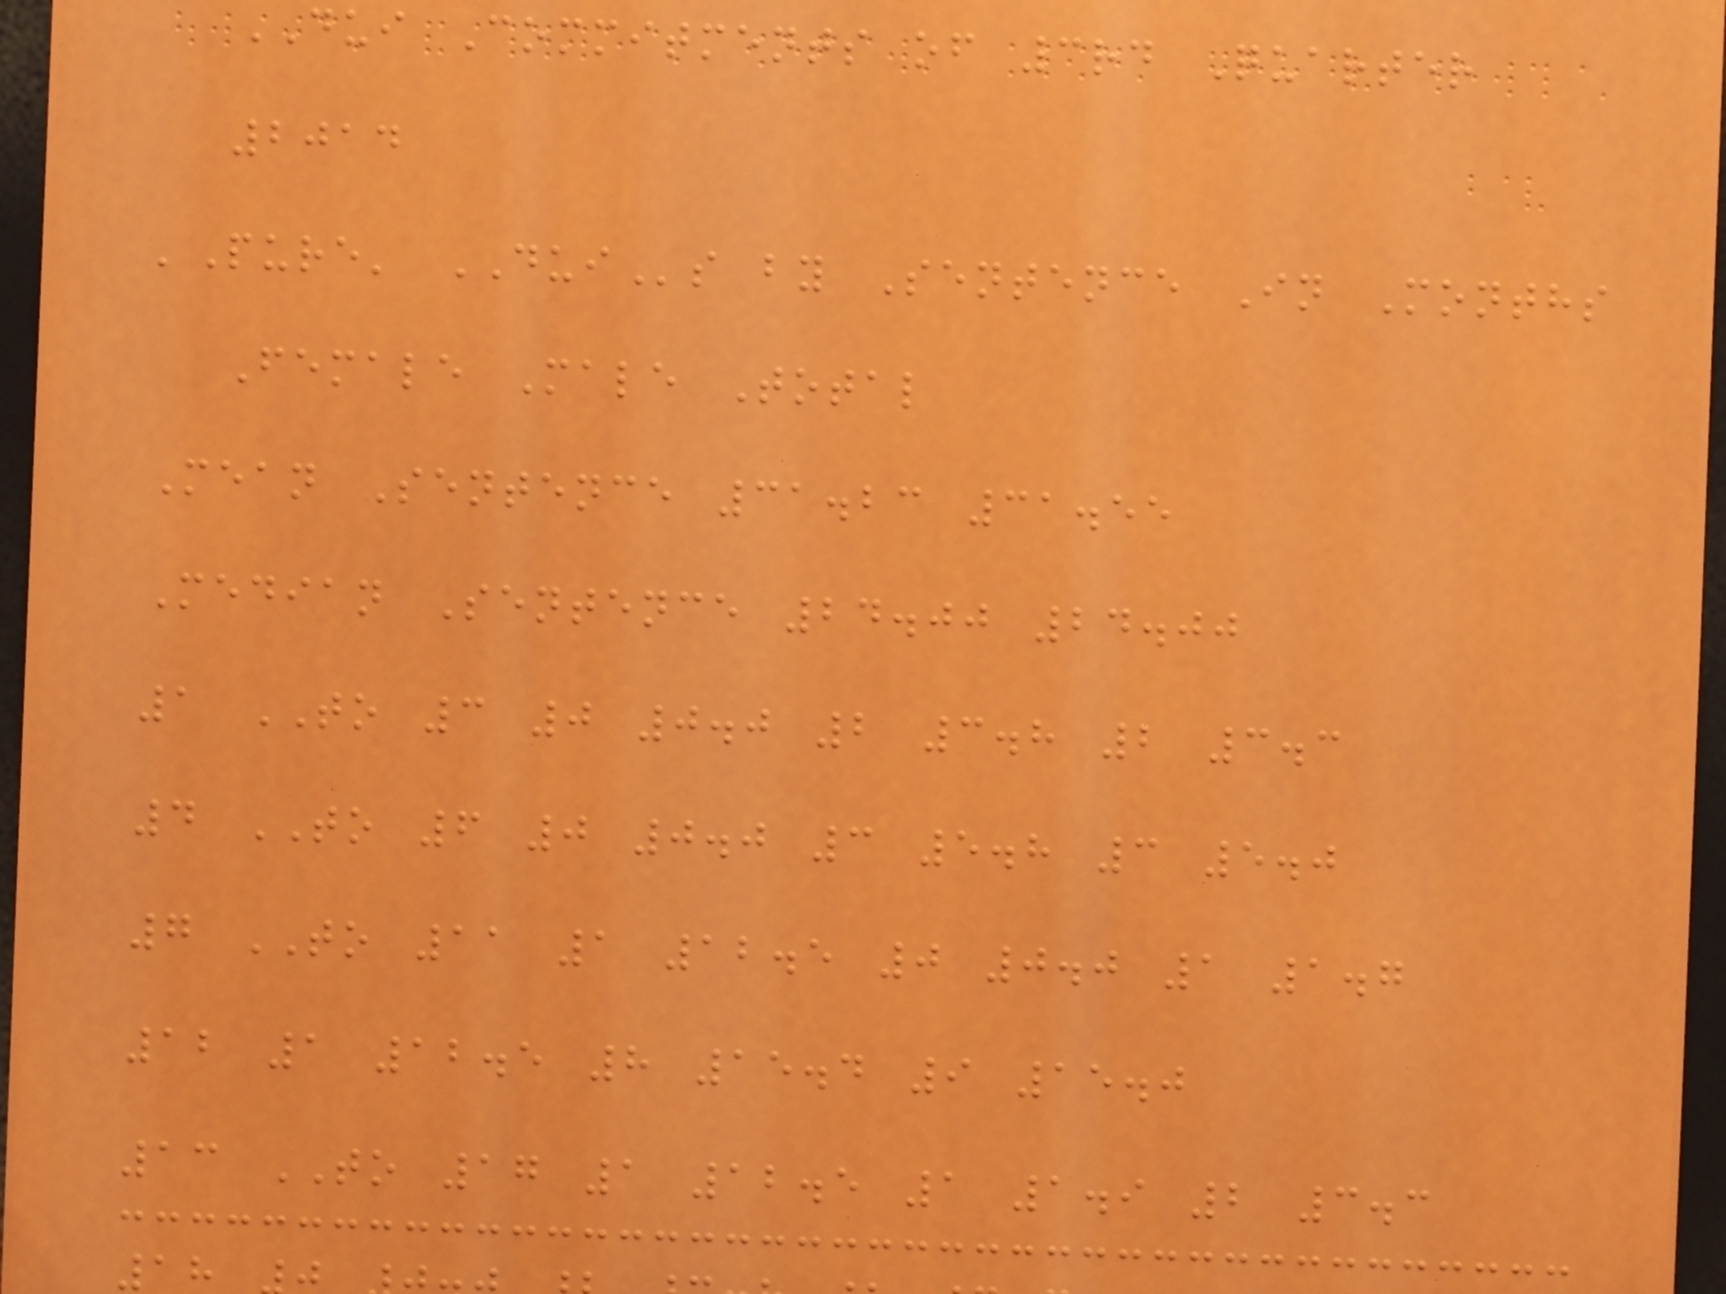DUI Commitments of 3rd Quarter
2014
'Pure' DUIs by Sentence In Months
Female Male Total
Mean Sentence 31.23 31.55
Median Sentence 24.00 24.00
1 TO 3 0 0.0 2 3.8 2 3.3
4 TO 6 0 0.0 3 5.8 3 5.0
7 TO 11 1 12.5 0 0.0 1 1.7
12 1 12.5 8 15.4 9 15.0
13 TO 17 1 12.5 1 1.9 2 3.3
